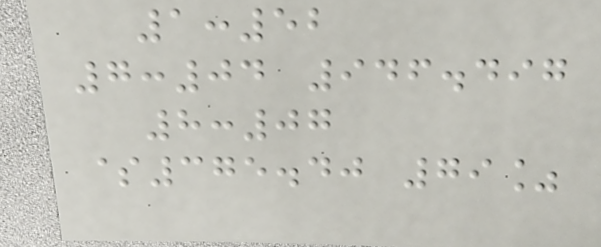1:52
7:04 946.497
8:07
$375.40 79%
